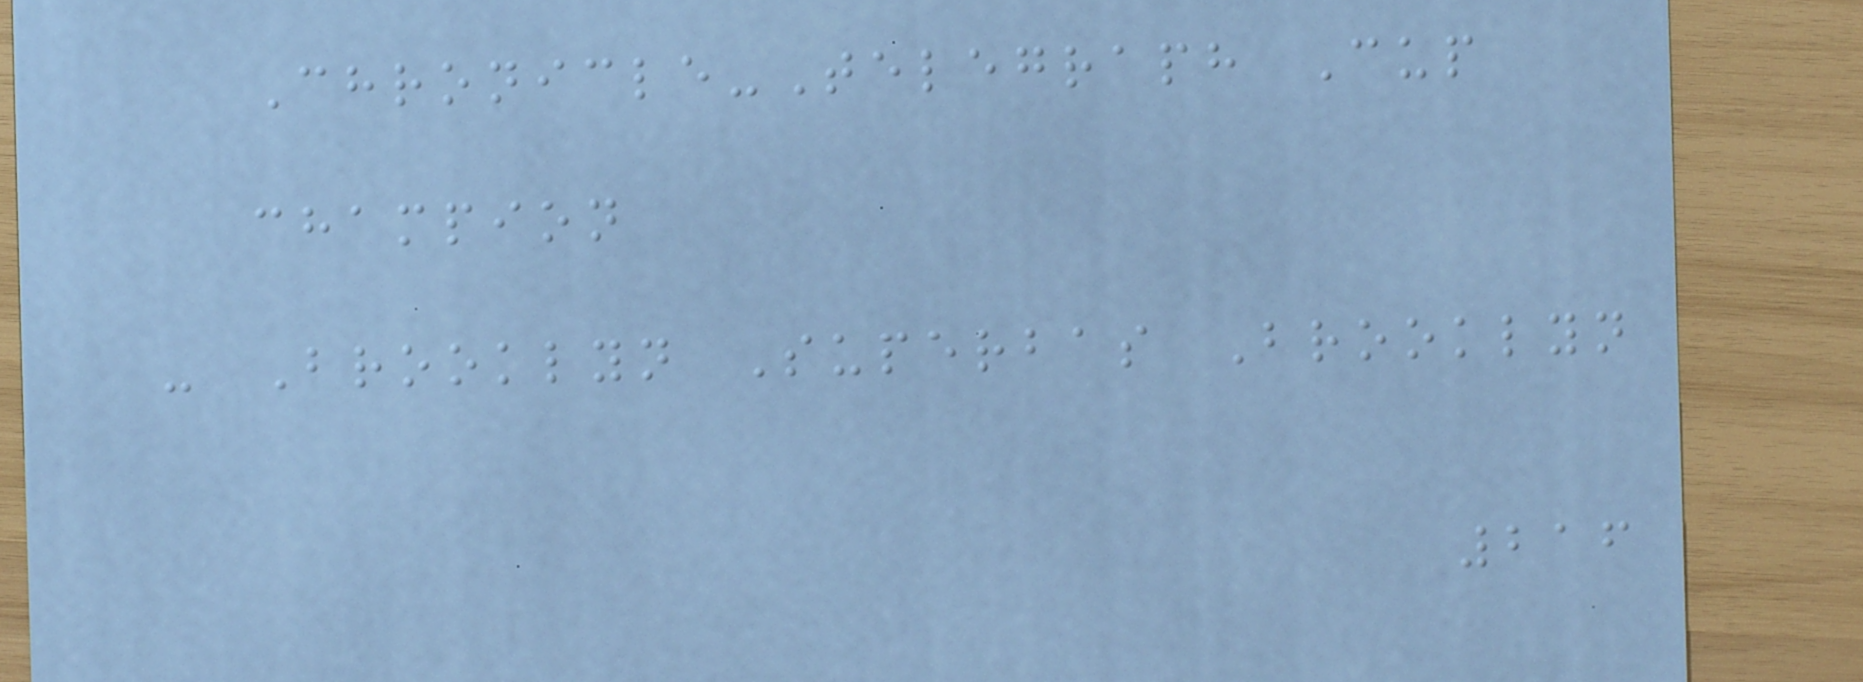Chronicle-Telegraph Cup
champion
- Brooklyn Superbas Brooklyn
216
